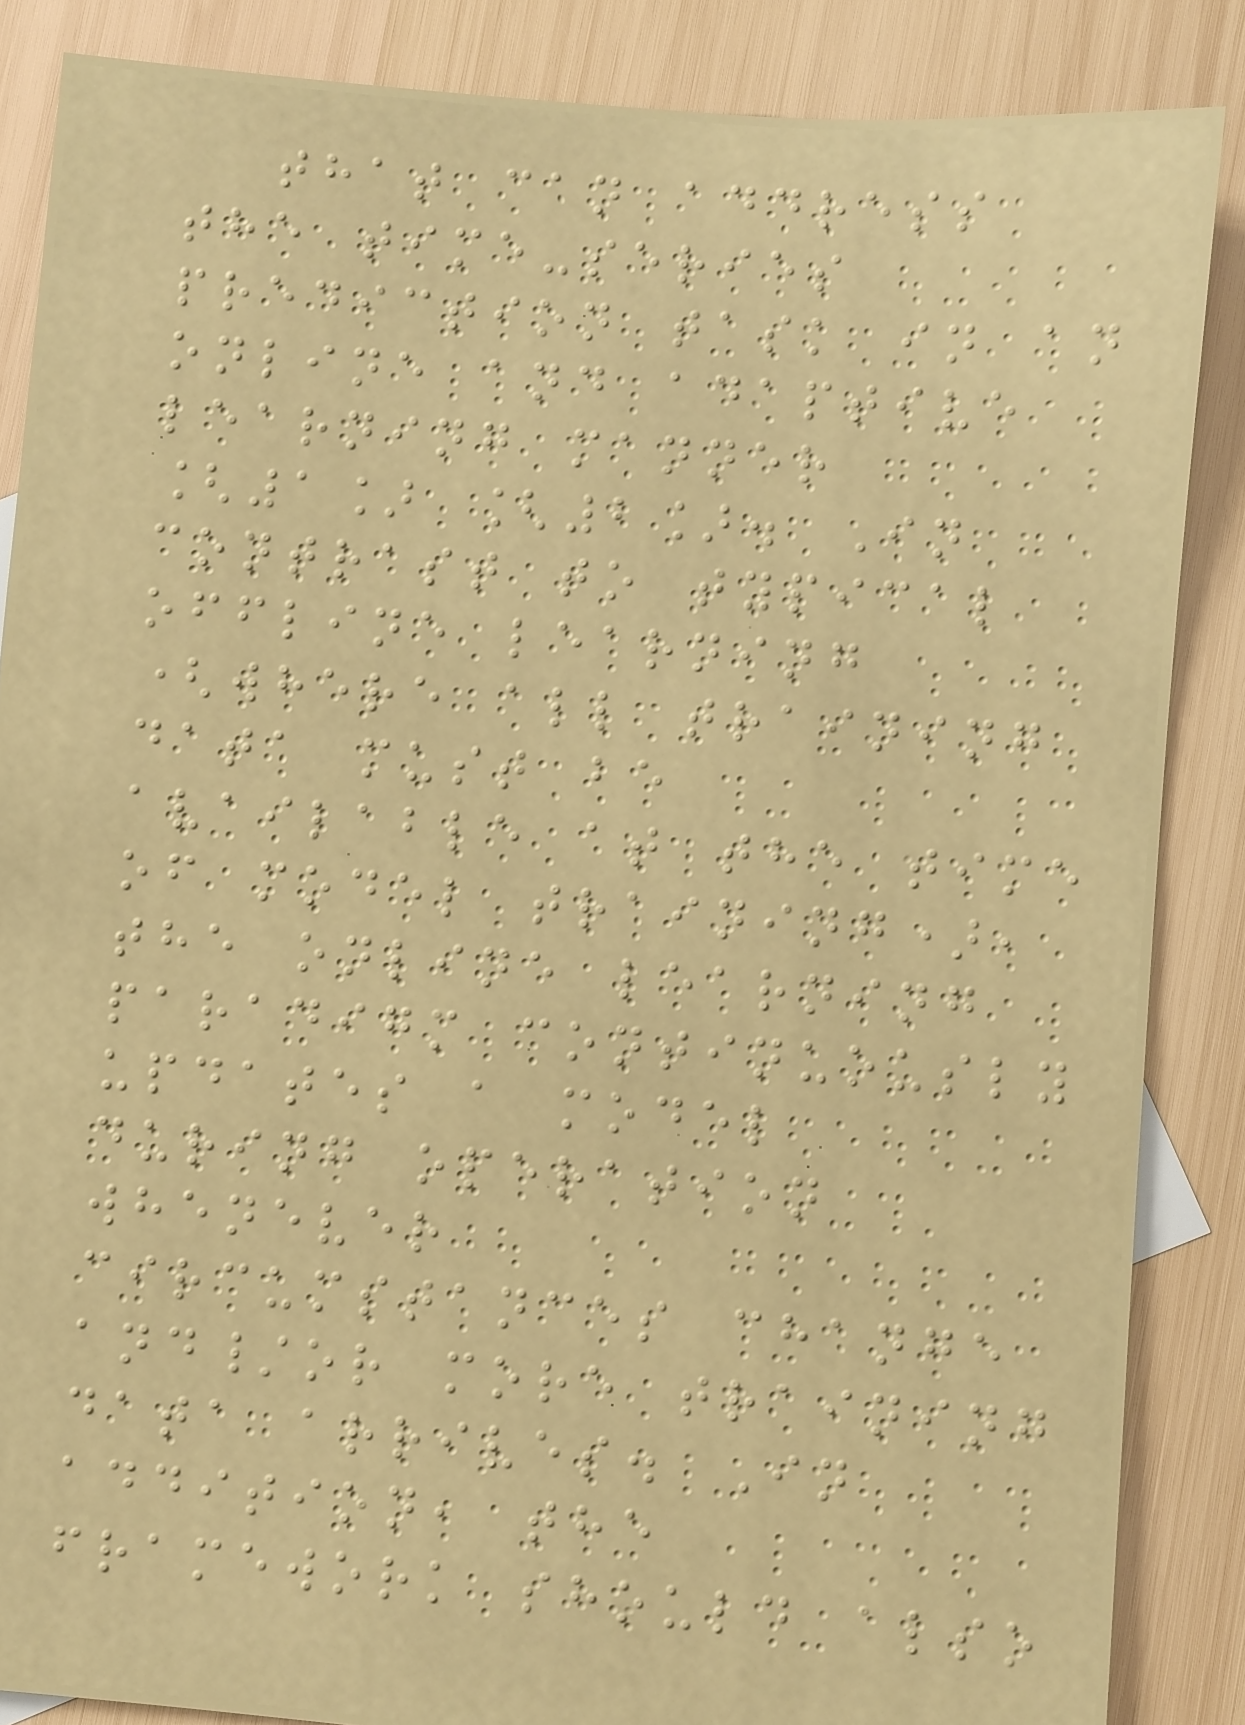that can address
the time-series
prediction task in an
online and adaptive
learning manner
[1] [2]. In
contrast to typical
offline learning
(where all training
data must be
available at the time
of model training),
the online learning
paradigm continuously
updates a model
during operation
whenever
circumstances change
and/or more training
data arrives. In
addition, the
framework should also
